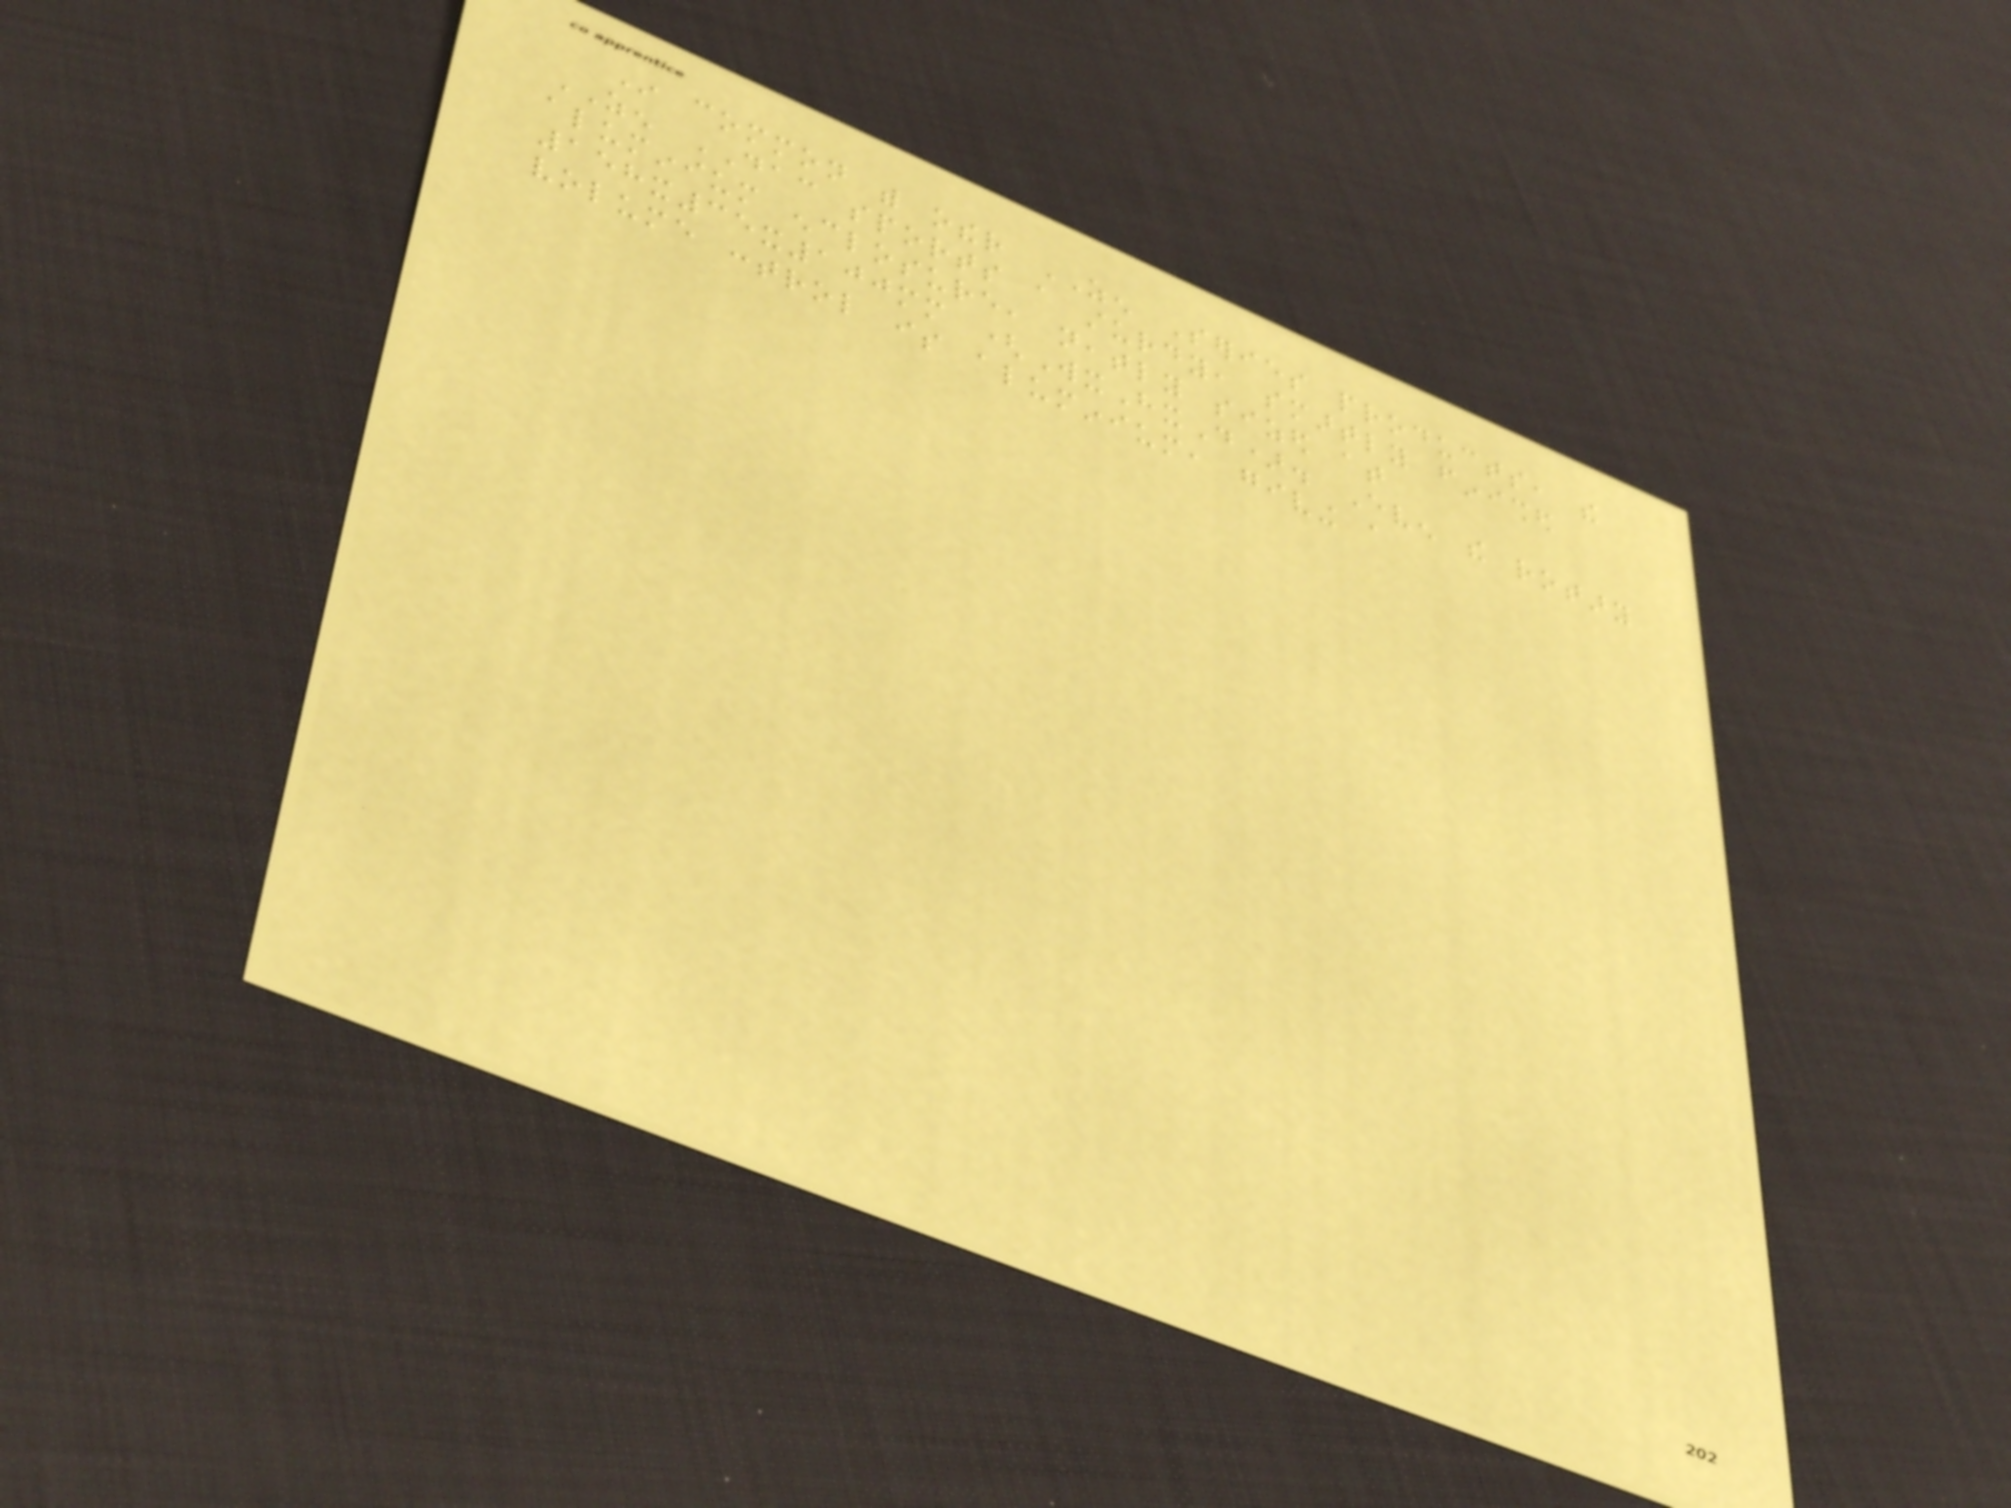In common with other ZEN Series products, the
ZEN DAC sports a sturdy, smartly finished
aluminium enclosure, neatly sized at
158x35x100mm (WxHxD). Even the rotary
volume control is aluminium, giving a
